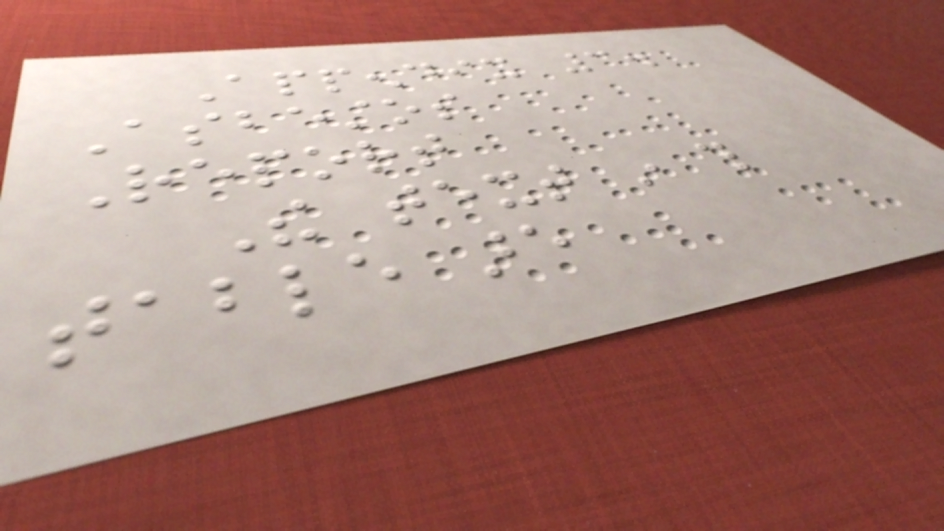Appendix 3.
Asbestos
Report
The text in this
table are
